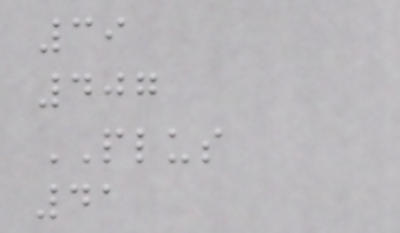39
407
PLUS
41
